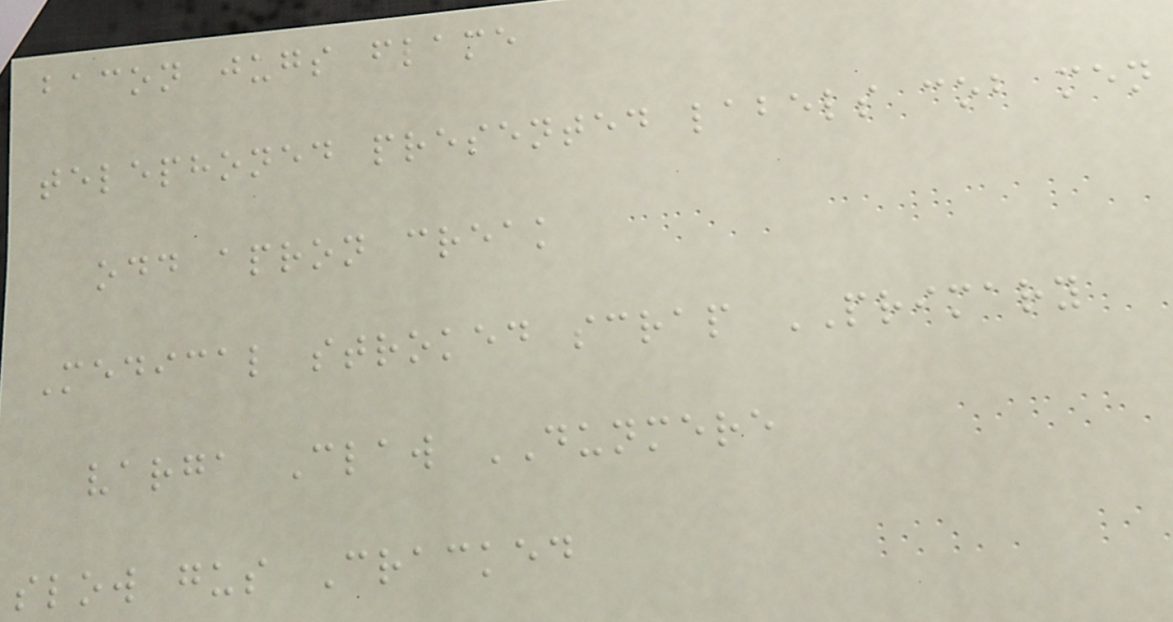bacon jugs flame
telephoned presented labels cob men
odd apron creak
Medical stroked scrap PRIMARY
varga Claw DUNMERE
slow gus Cracked
